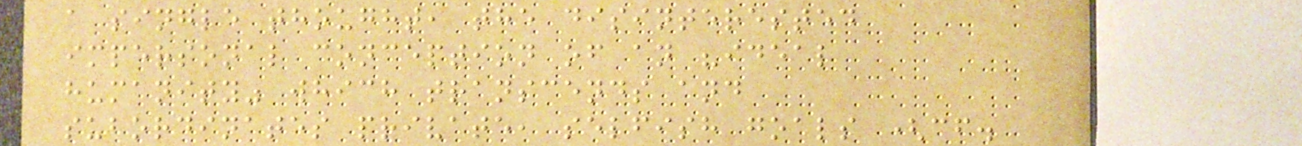a single thought, the disinterested
impersonal conception of an "ideal
humanity" which transcends and
subordinates private, selfish goals (cf.
